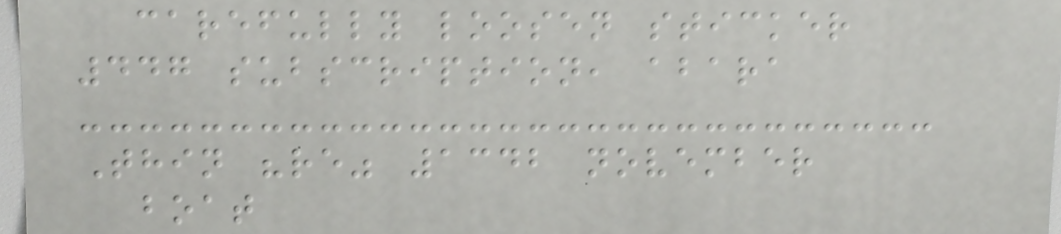carefully loosen sticker
447 subscription, abara
Thin "re" 1342 november
boat
